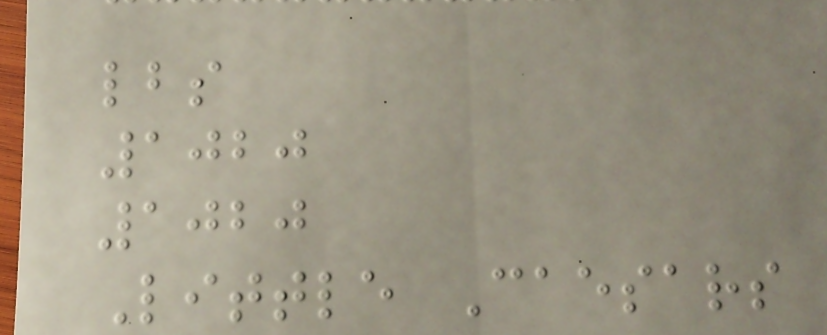lbs
1020
1020
Little Caesars
